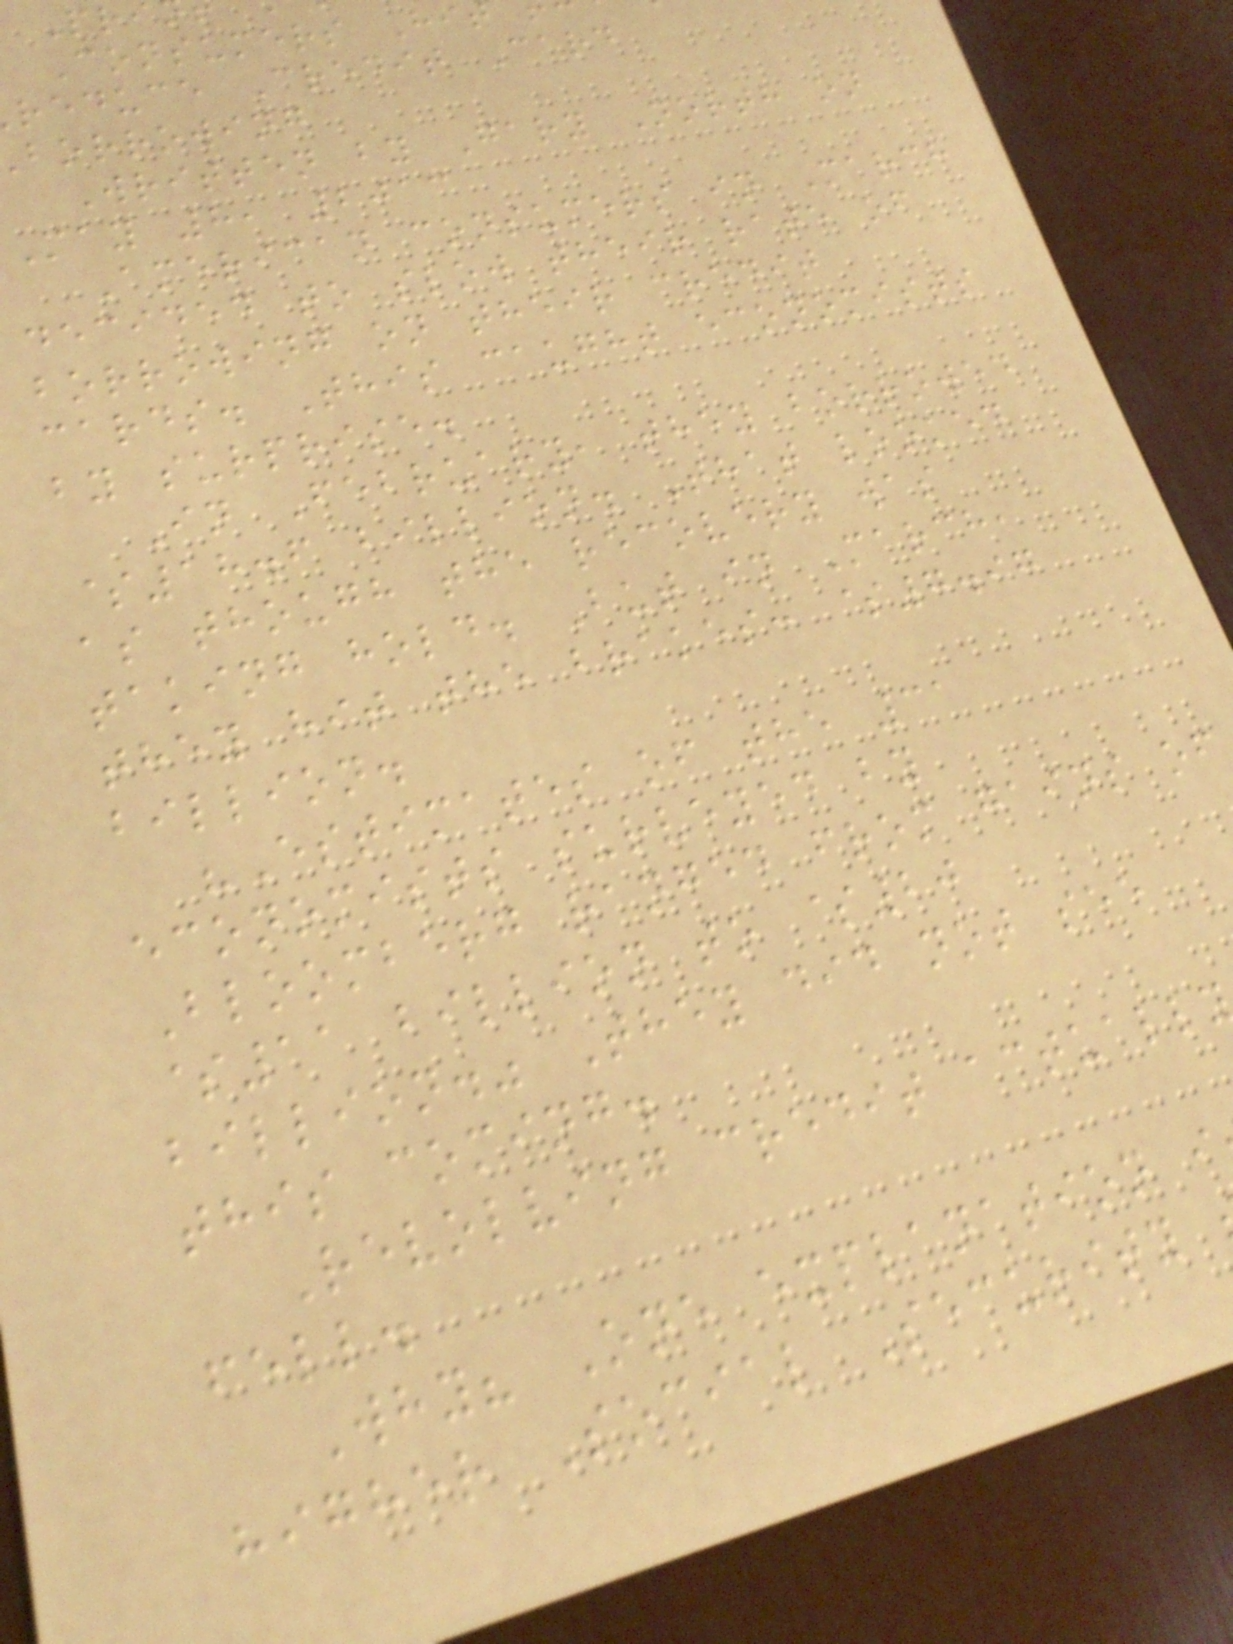Consumers Hit
reduce Credit Card
borrowing
Written by Gary North on
May 8, 2013
American consumers in March
decided to slow their rate of
borrowing on their credit
cards. This caught economists
by surprise.
In February, they borrowed
$18.6 billion. That looked
as though the recovery was
taking hold. But in March,
they hit the brakes: $7.97
billion.
"Estimates of the 31
economists surveyed by
Bloomberg ranged from gains of
$11 billion to $20
billion." They did not see
this coming.
Revolving credit actuall
fell.
Why? One explanation i
higher Social Security
